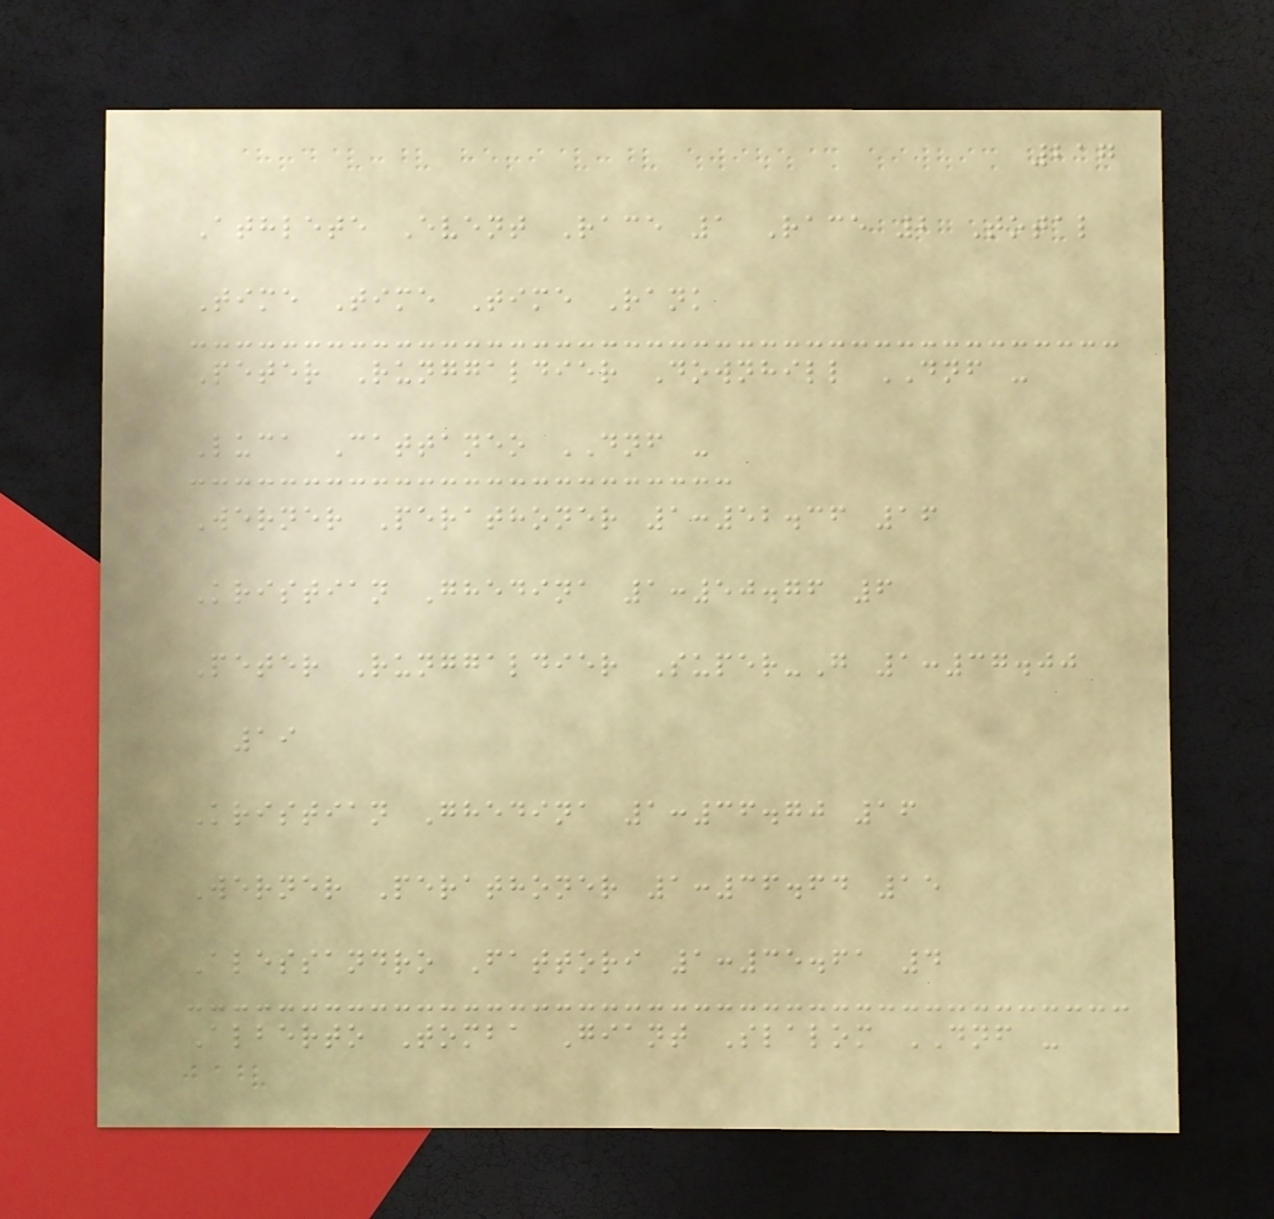217
Athlete Event Race 1 Race 2 Total
Time Time Time Rank
Peter Runggaldier Downhill DNF -
Luca Cattaneo DNF -
Werner Perathoner 1:52.36 16
Kristian Ghedina 1:50.76 6
Peter Runggaldier Super-G 1:37.00
19
Kristian Ghedina 1:36.70 16
Werner Perathoner 1:36.64 15
Alessandro Fattori 1:35.61 4
Alberto Tomba Giant Slalom DNF -
